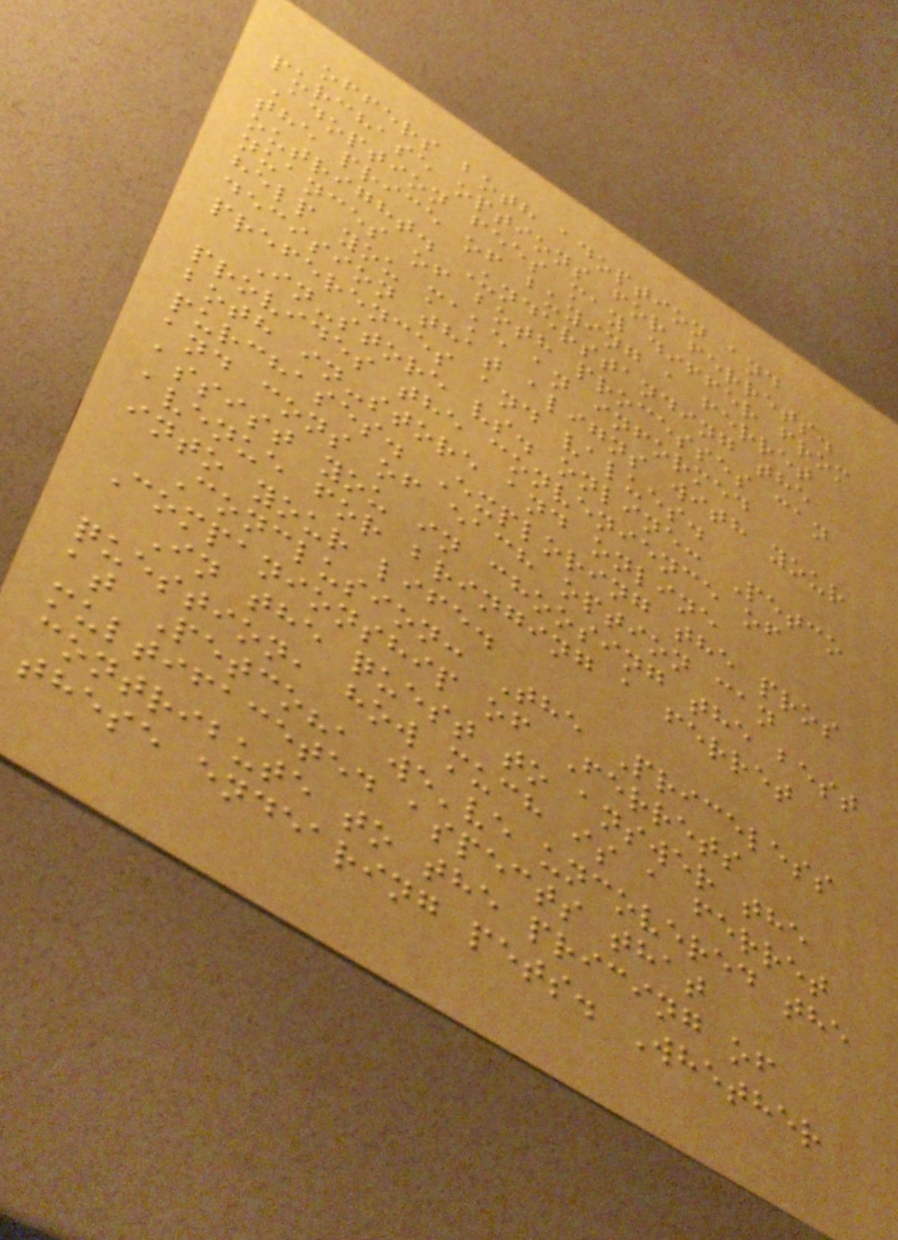offers both adoption and
purchase options for ferrets.
Adoption fees may differ from
the price of buying a ferret
outright. Understanding the
nuances of both processes can
help you make an informed
decision that aligns with your
preferences and values.
In-store vs. online: Petco
provides the convenience of
both in-store and online
purchases. Exploring the pros
and cons of each option can
assist you in choosing the best
avenue for bringing a ferret
into your life.
Conclusion: The Priceless
Companionship of Ferrets
In the quest to answer the
question, how much is a ferret
at Petco?, we've uncovered the
multifaceted aspects that
contribute to the pricing of
these endearing pets. Whether
